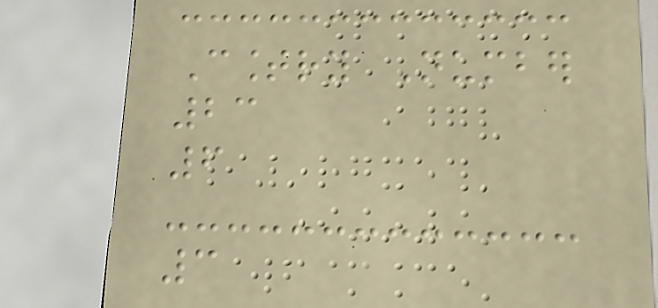Country Number
23
6
3
